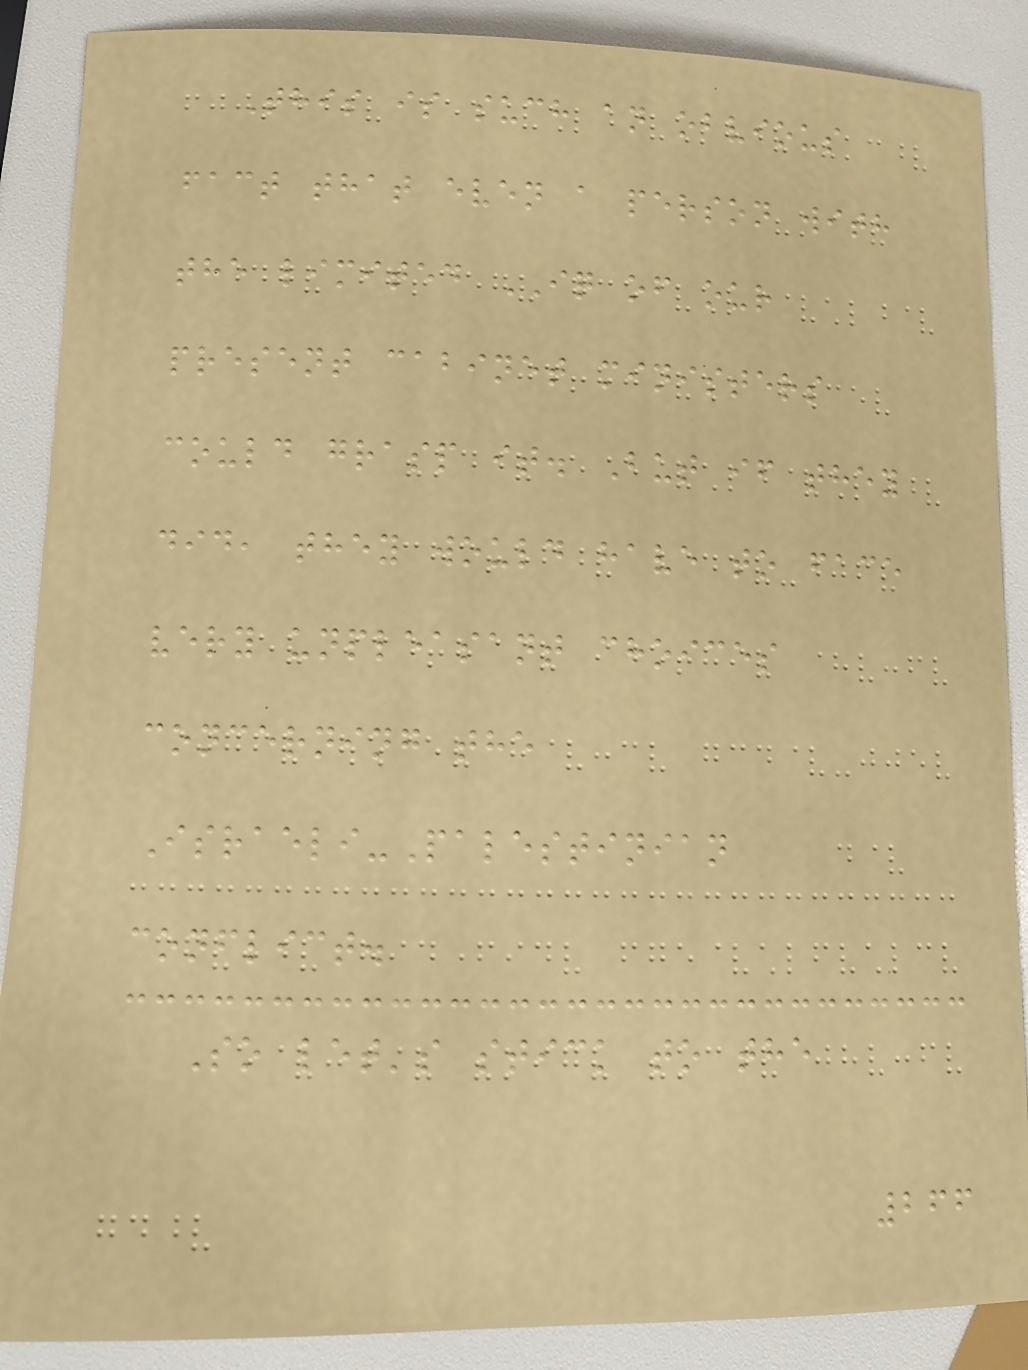This is such an obvious
fact that even a person with
the limited IQ of our
present cabinet ministers
could grasp it. But if they
did, they would have to face
very unpleasant choices
concerning the
Israeli-Palestinian
conflict.
So let's stick to the
266
